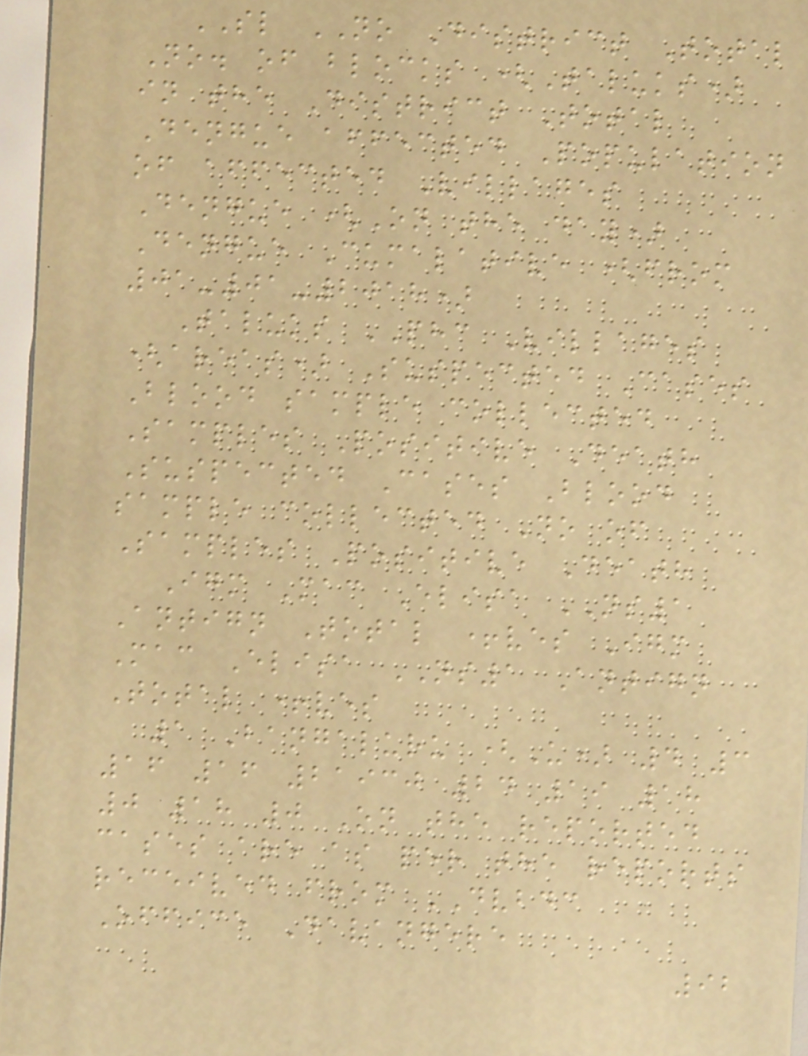SL NO District Total
No. of blocks (Taluks)
in the District Total
Dengue affected Population
of affected Villages
Dengue (On the day)
Dengue Cumalative (from
01-01-2018)
Taluks PHC Villages
(areas) Suspected Cases
Blood sample collected
Samples Positive Death
Suspected Cases Blood
sample collected No of
Samples Positive Death
Igm Mac Elisa NS1
Antign Total +ves Igm
Mac Elisa NS1 Antign
Total +ves
1 Bangaluru (U) 4 3
16 16 21930 24 19 18
0 18 0 On the reported
cases are as per the reports
received from DVBDC
Office Davangere
92
